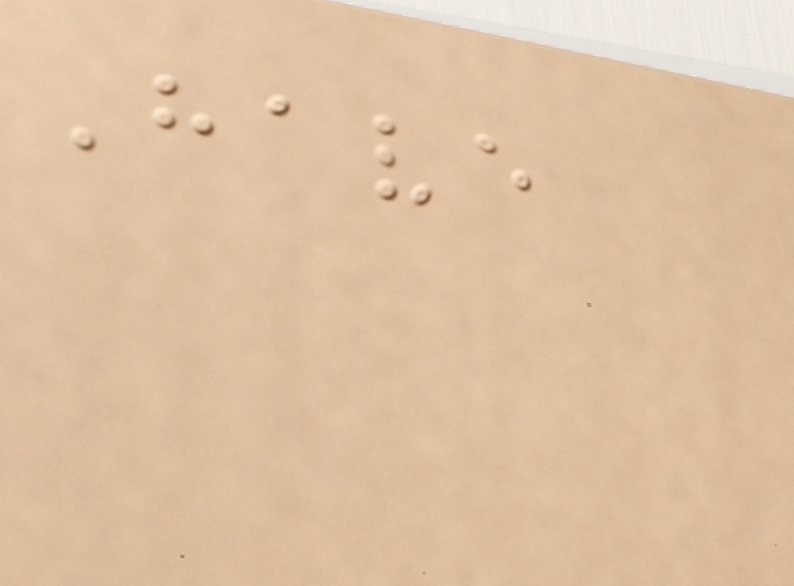Have
